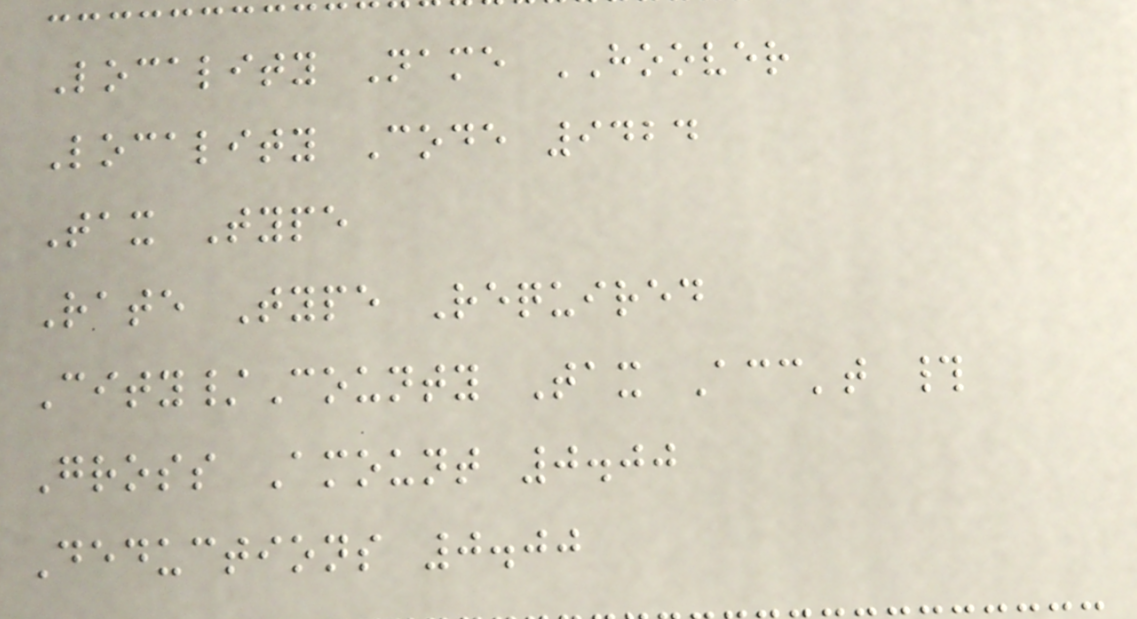Locality Name HOOVER
Locality Code 9424
Tax Type
Rate Type Required
City/County Tax Acc't #
Gross Amount 0.00
Deductions 0.00
